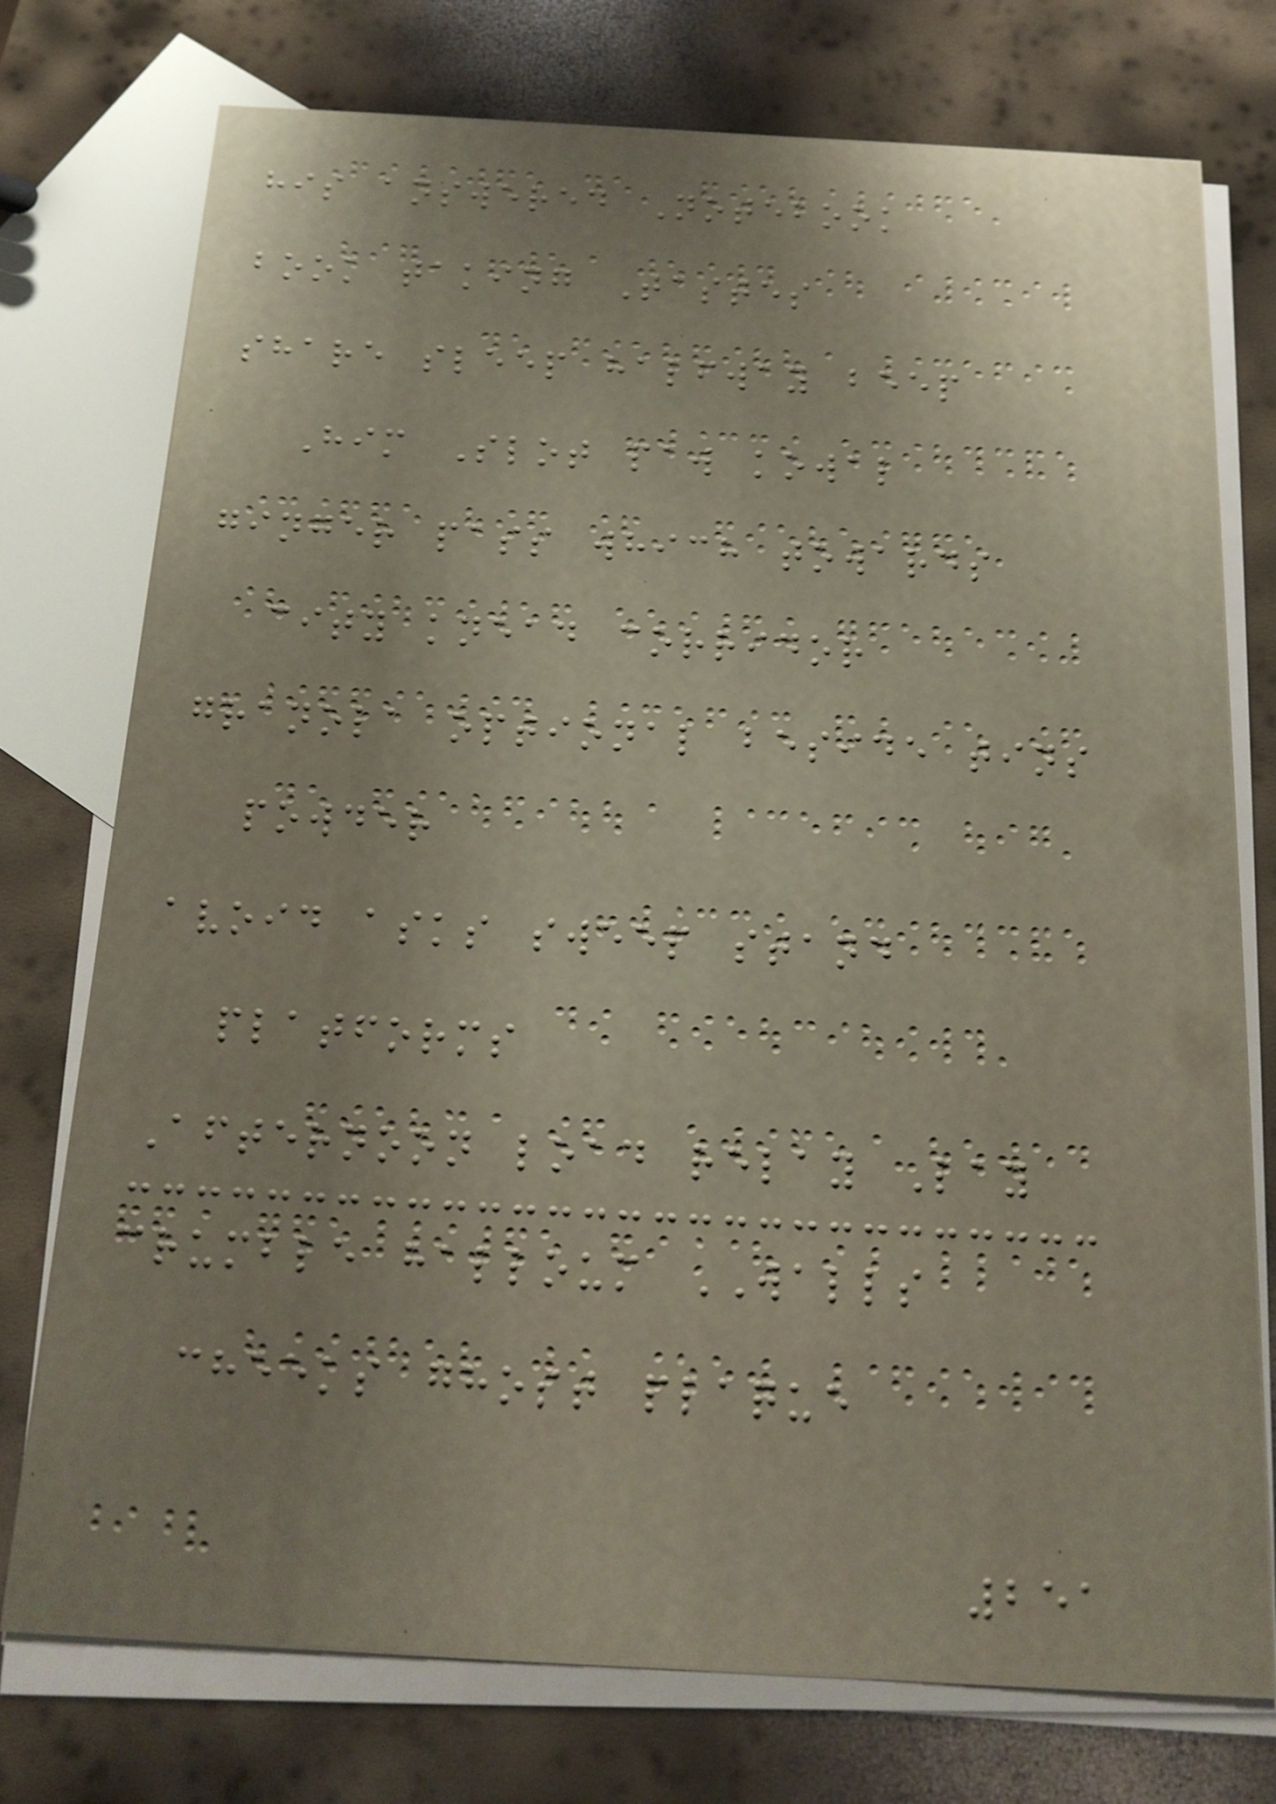his answered Notebook
book taking Tastes
share sleep halfway beep
Him Slot paw kowal
ginger pass which towards
city knead corridor
granola optional beside tins
powder
avoid asks sweep stand
platforms
Afternoon load relay Lay
crumble halloum WALLS
cheeks ghost plaque
251
